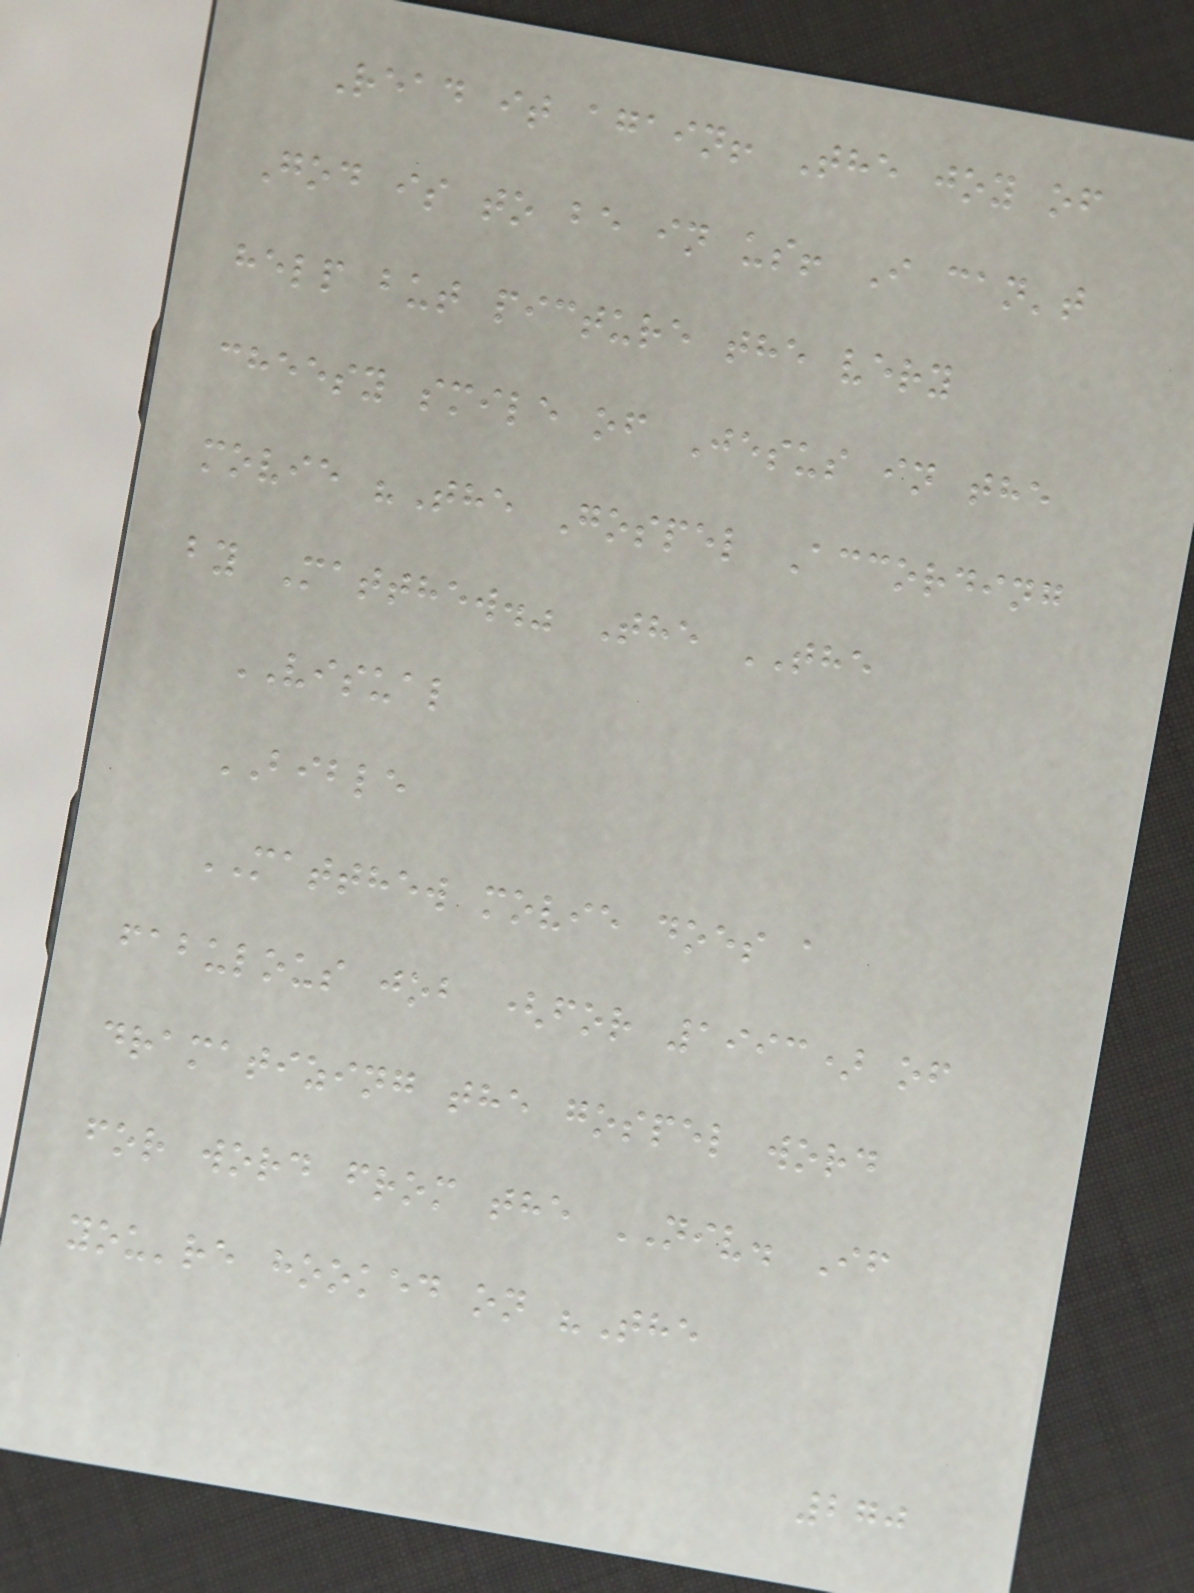Read it again! The joy of
God is to be in us! I can't
help but picture the very
cheesy smile of Jesus in the
movie "The Gospel According
by Matthew." The THE
VISUAL
BIBLE
MATTHEW movie does a
fabulous job (for 1993) of
dramatizing the gospel word
for word from the NIV. If
you're hooked on "The
270
